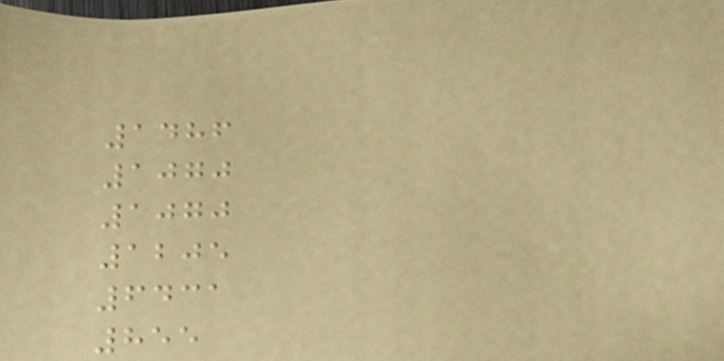1486
1070
1070
1205
6431
855
